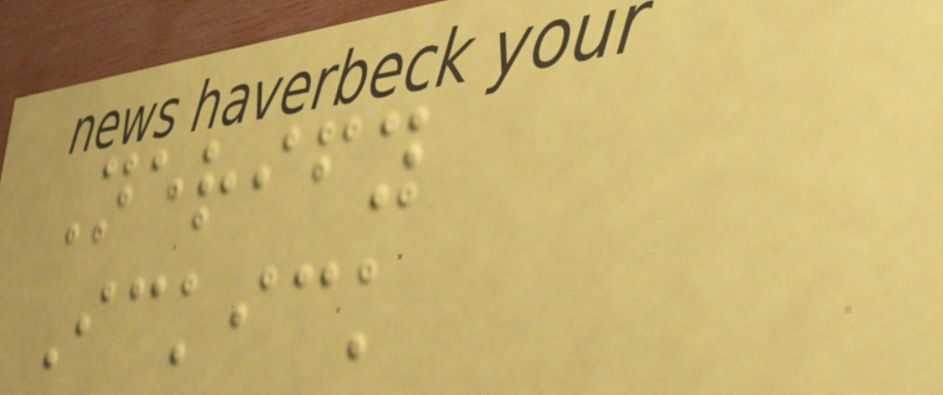Nerify
Ickick
